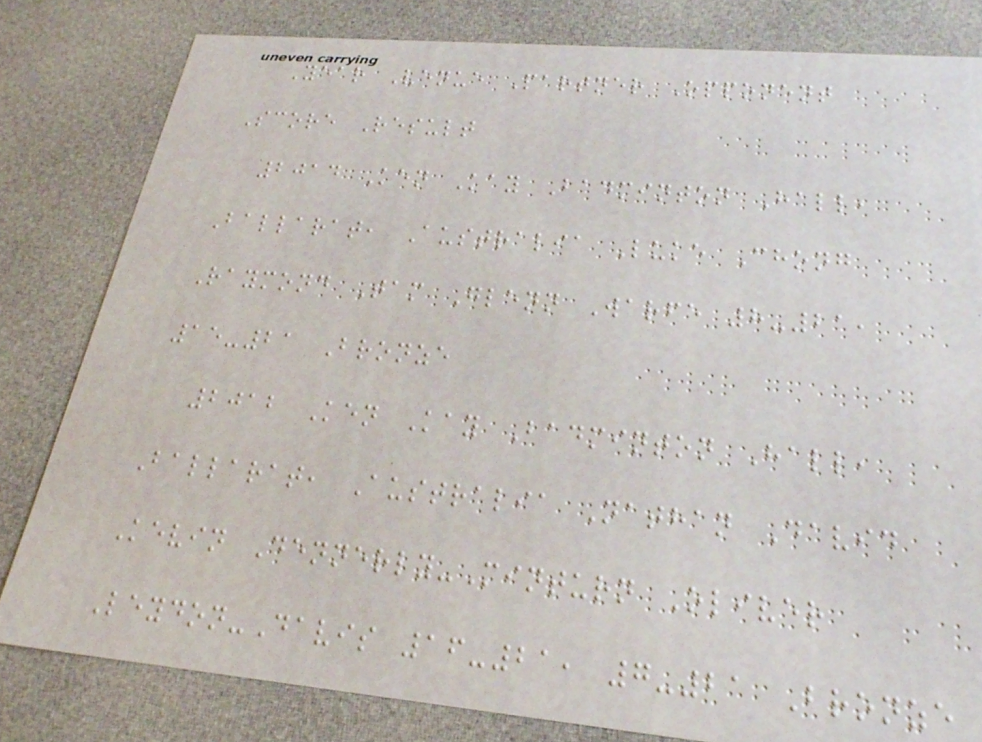Year Venue Partner Opponent
Score Result
2014 Ken Kay Badminton Hall,
Ballarat, Australia Luke Chong
Raymond Tam Glenn Warfe 8-21,
15-21 Bronze
2012 Ken Kay Badminton Hall,
Ballarat, Australia Nathan David
Kevin Dennerly-Minturn Oliver
Leydon-Davis 16-21, 7-21 Bronze
